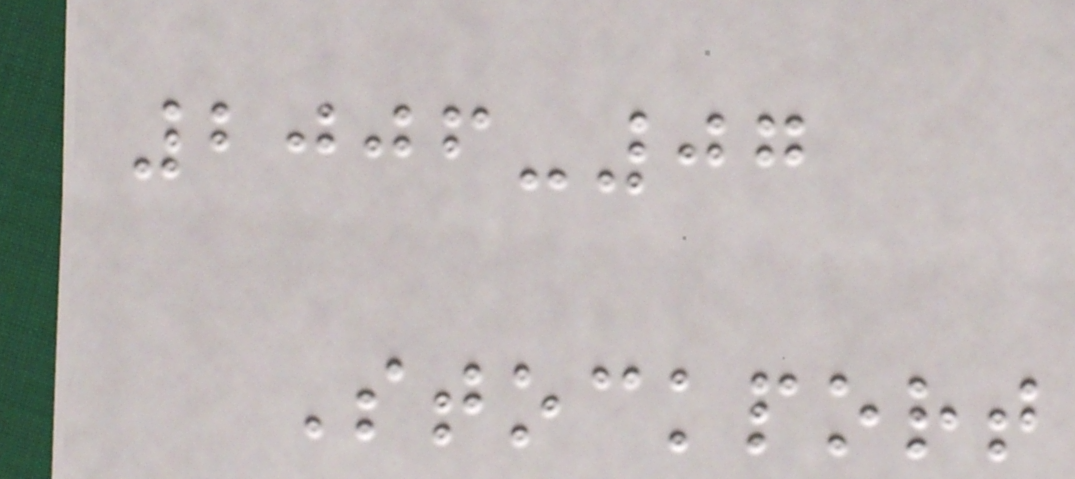2006-07
Stockport
